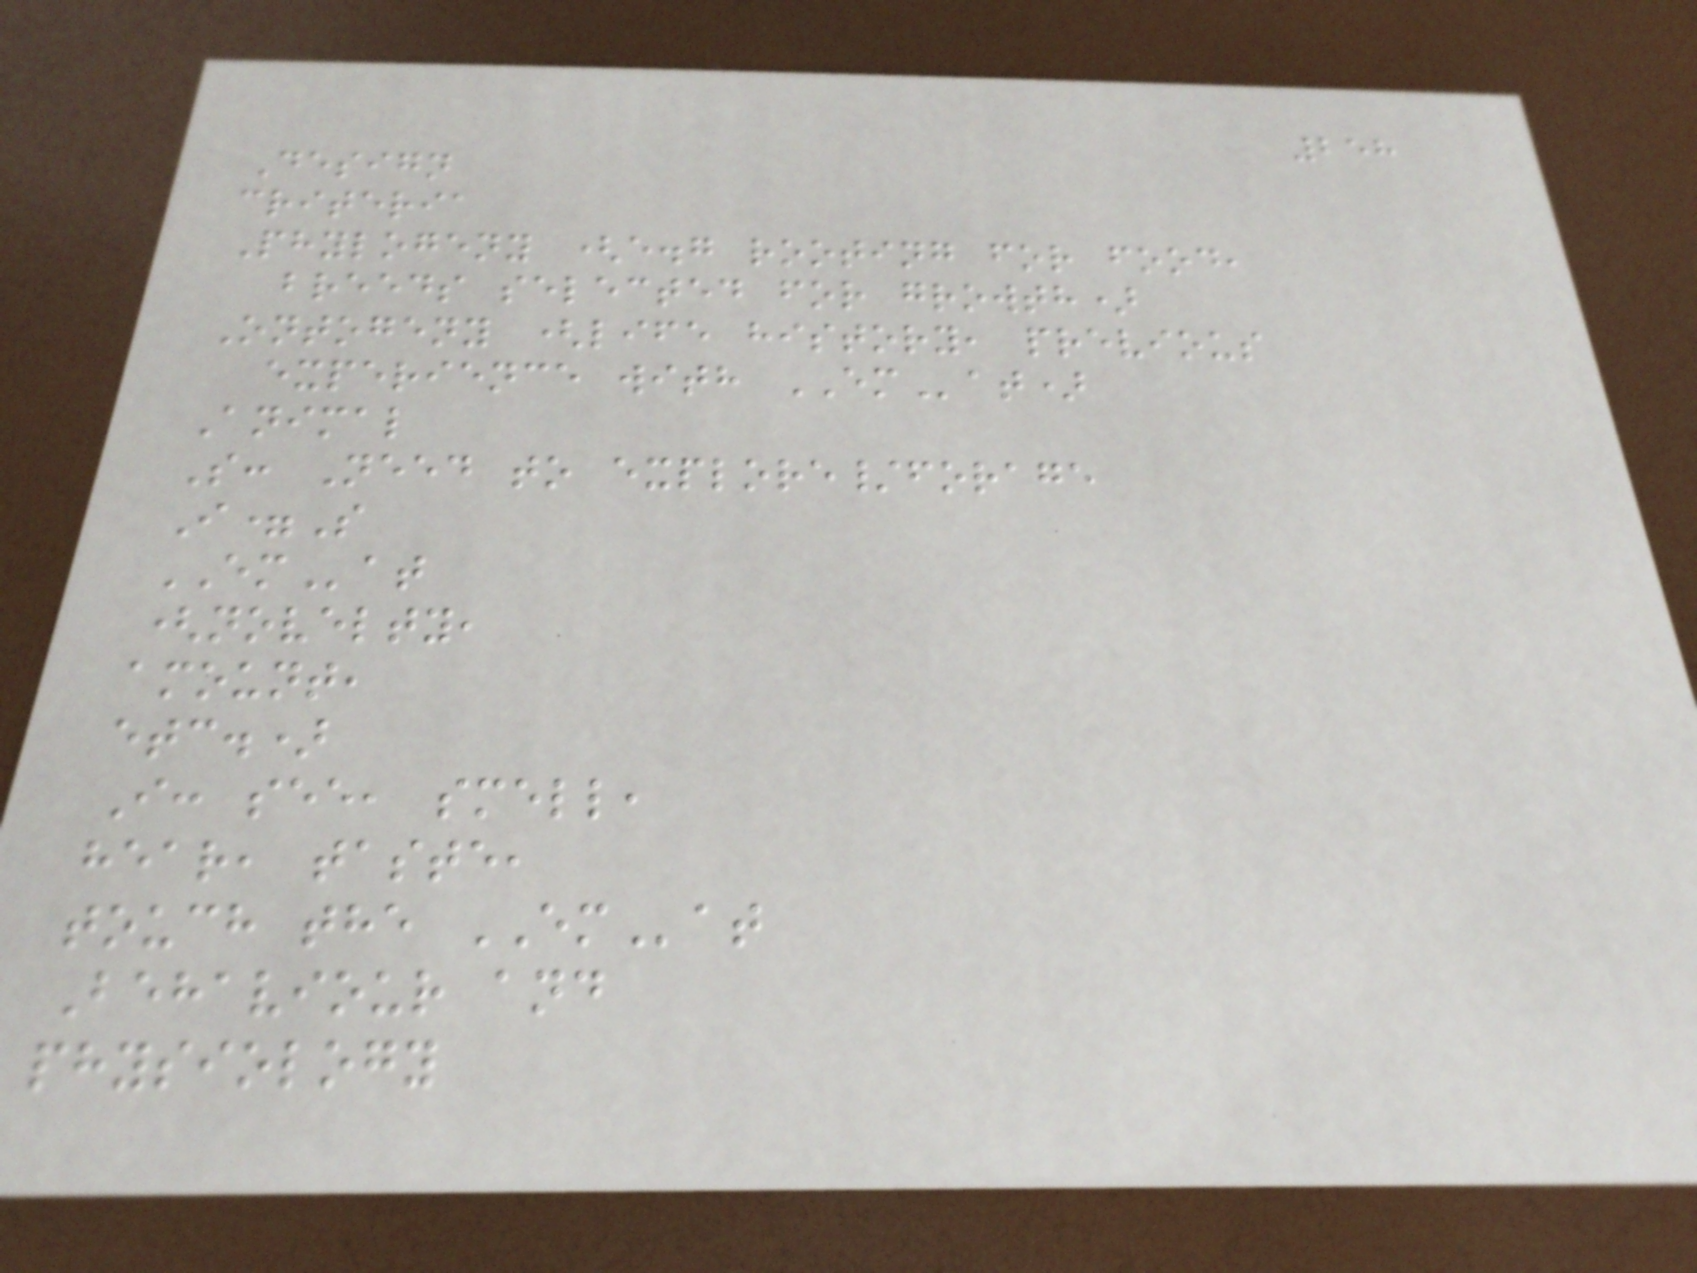258
Design
criteria
Phylogeny (e.g rooting for food,
breeds selected for growth)
Ontogeny (life history, previous
experience with EMat)
Animal
S: Need to explore/forage
I=S
EMat
(novelty,
amount,
etc.)
I: see, smell,
hear, taste,
touch the EMat
Behaviour and
physiology
